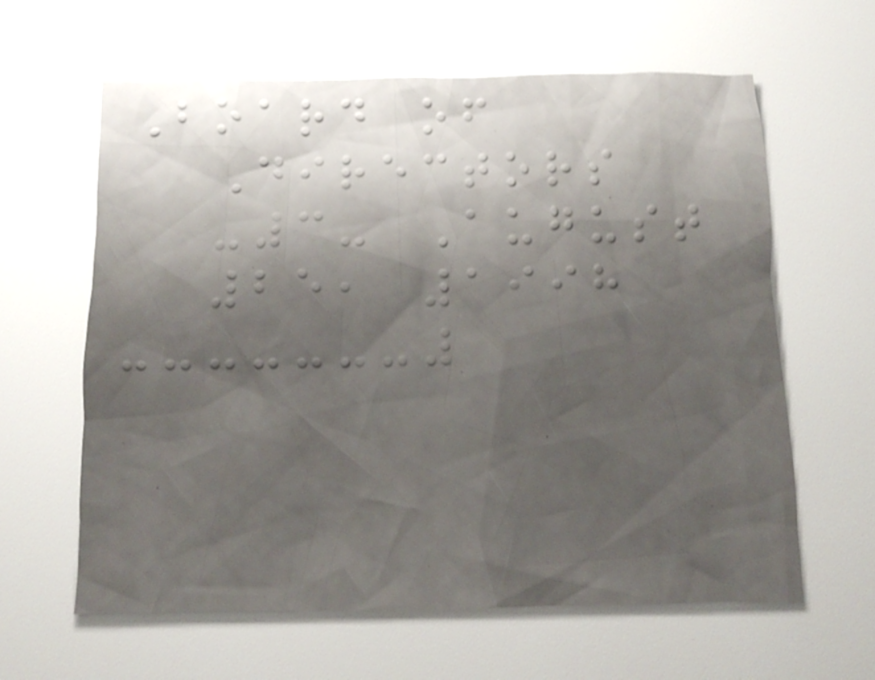Board of
Directors
-3- August
25, 1998
